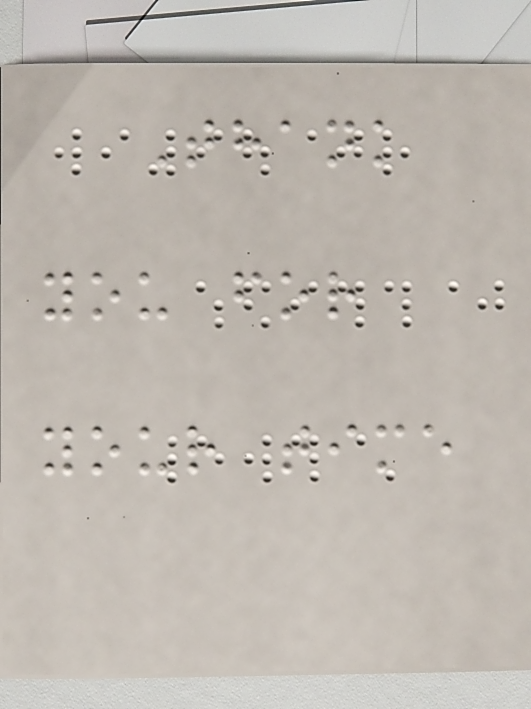Thank
you for
your time
